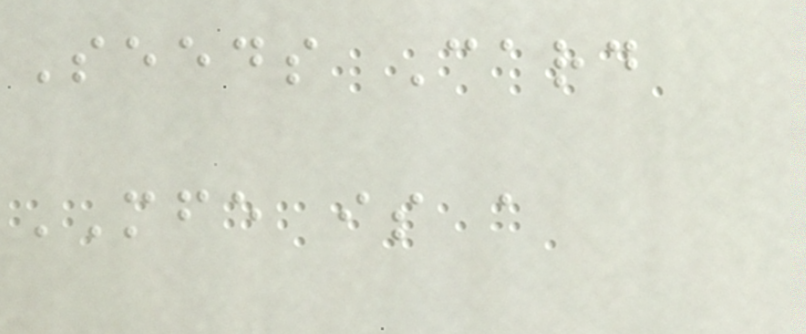Seeds Card
MFE is a
